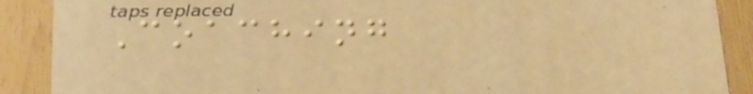Coaching
